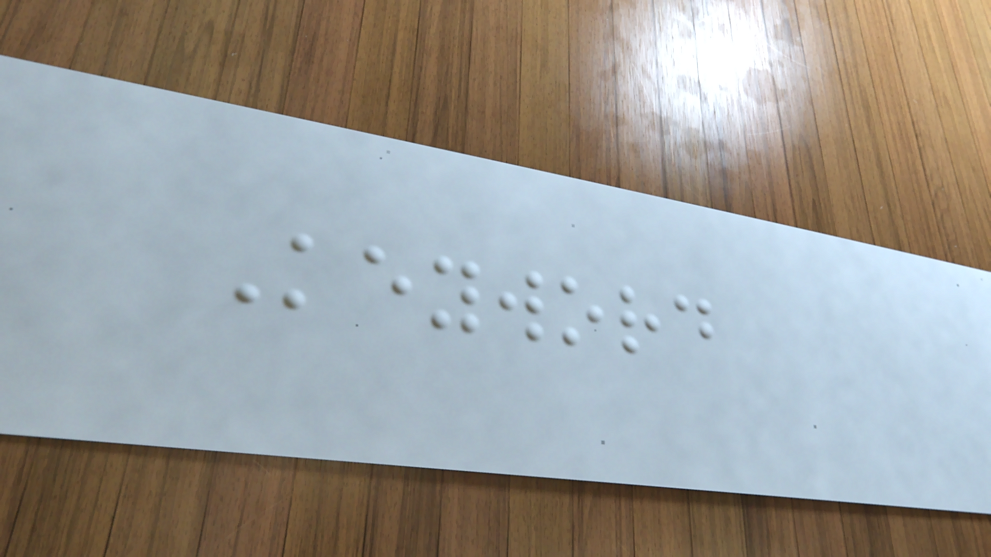Keyword
